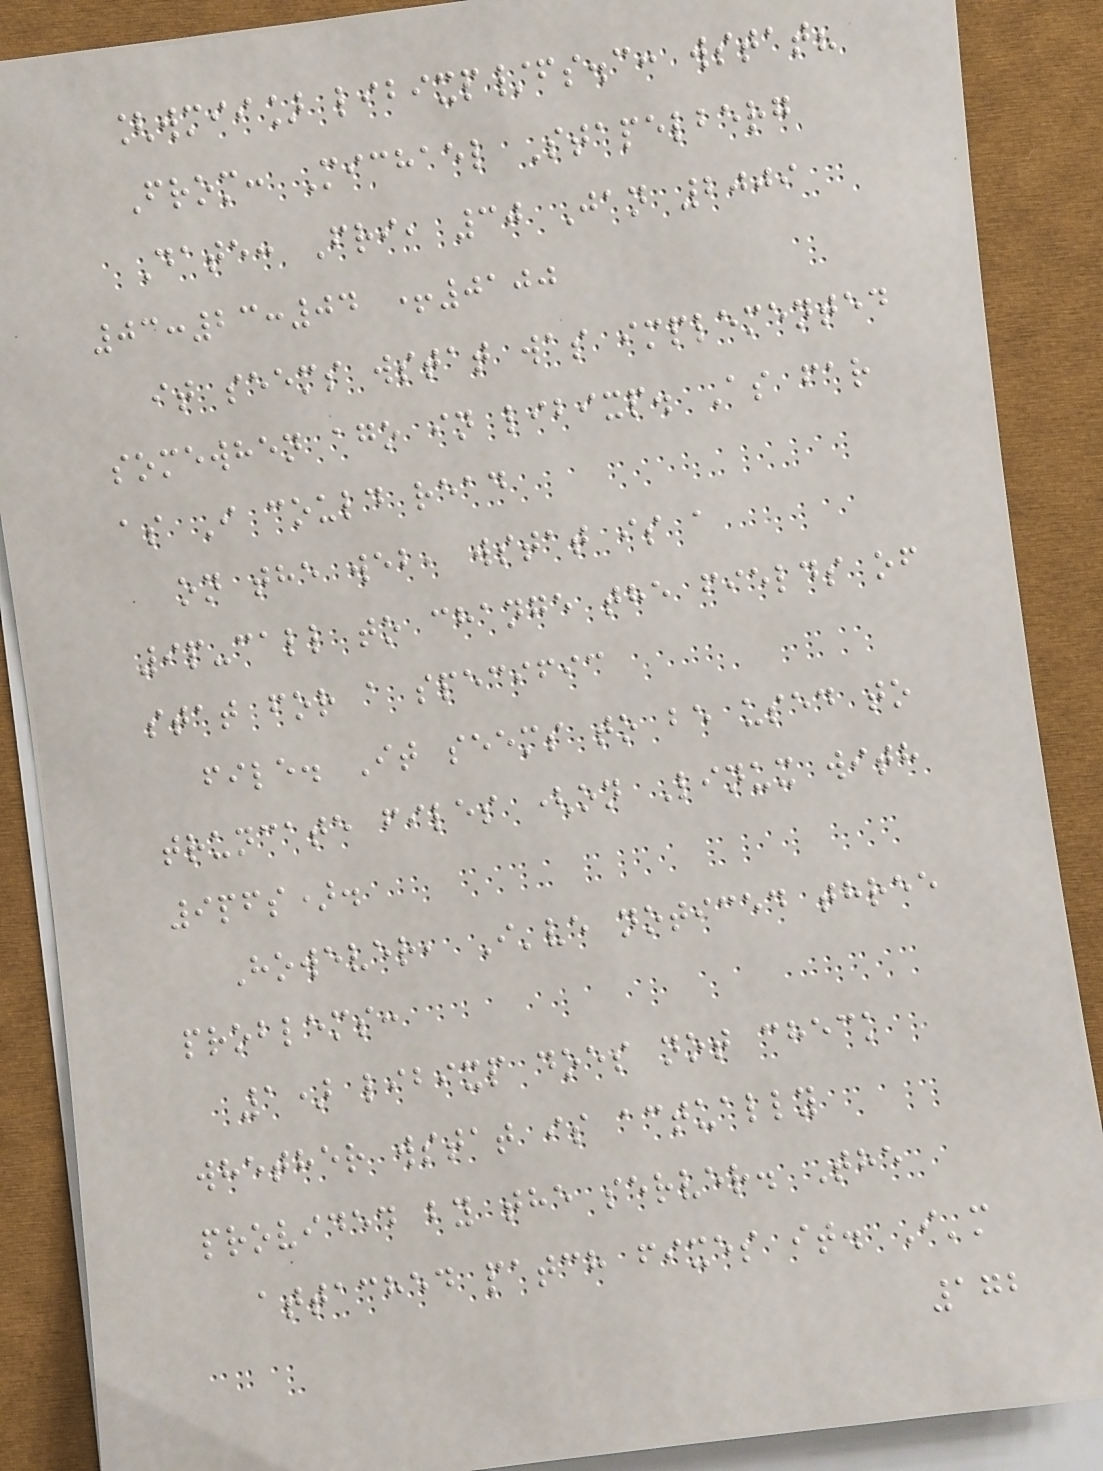[wmii] libixp/fs.c: wstat?
From: Michael Stapelberg
Date: Fri, 30 Jan 2009
03:23:04 +0100
it seems wstat was implemented
somewhen ago in libixp. As far
as I could read
on the web, wstat is a
9p-call to change the fields of
stat for a specific
file. It seems to be used to
truncate files (on Linux with
9pfs).
However, I've noticed three
problems:
1) libixp does not check
whether wstat is actually
provided by the server. The
attached patch fixes it. I'm
172
